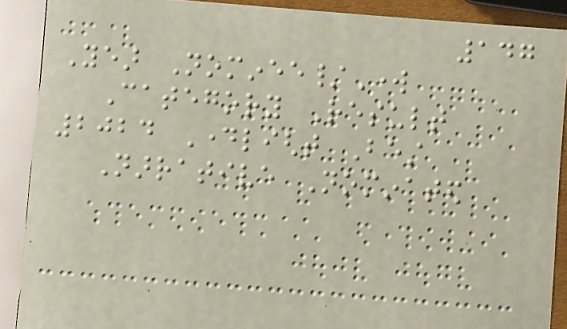147
Year Nominee/Work
Category Result
2024 Daylight Best
Narrative Nominated
